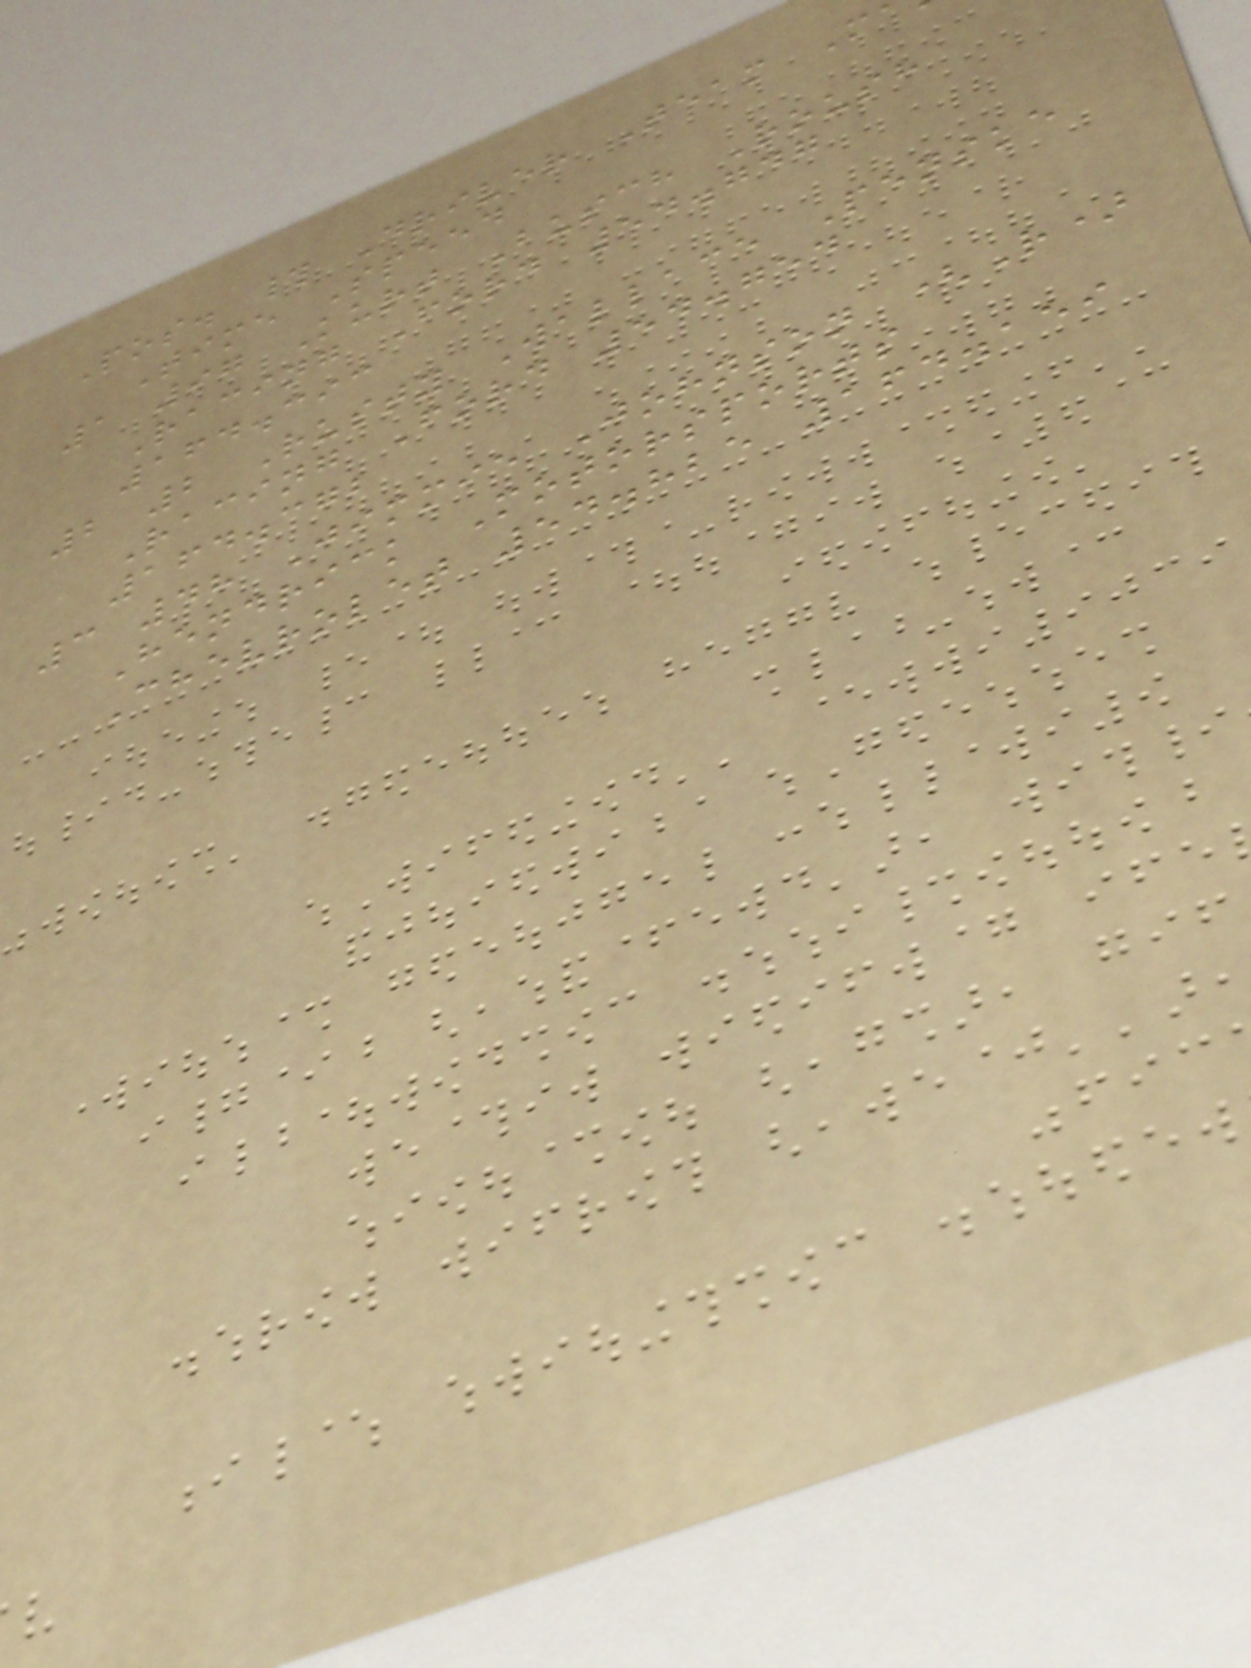Pos. # Driver Team M
Time Speed
1 97 Kurt Busch Roush
Racing Ford 54.747
164.393
2 2 Rusty Wallace Penske
Racing Ford 54.754
164.372
3 48 Jimmie Johnson (R)
Hendrick Motorsports
Chevrolet 54.825 164.159
